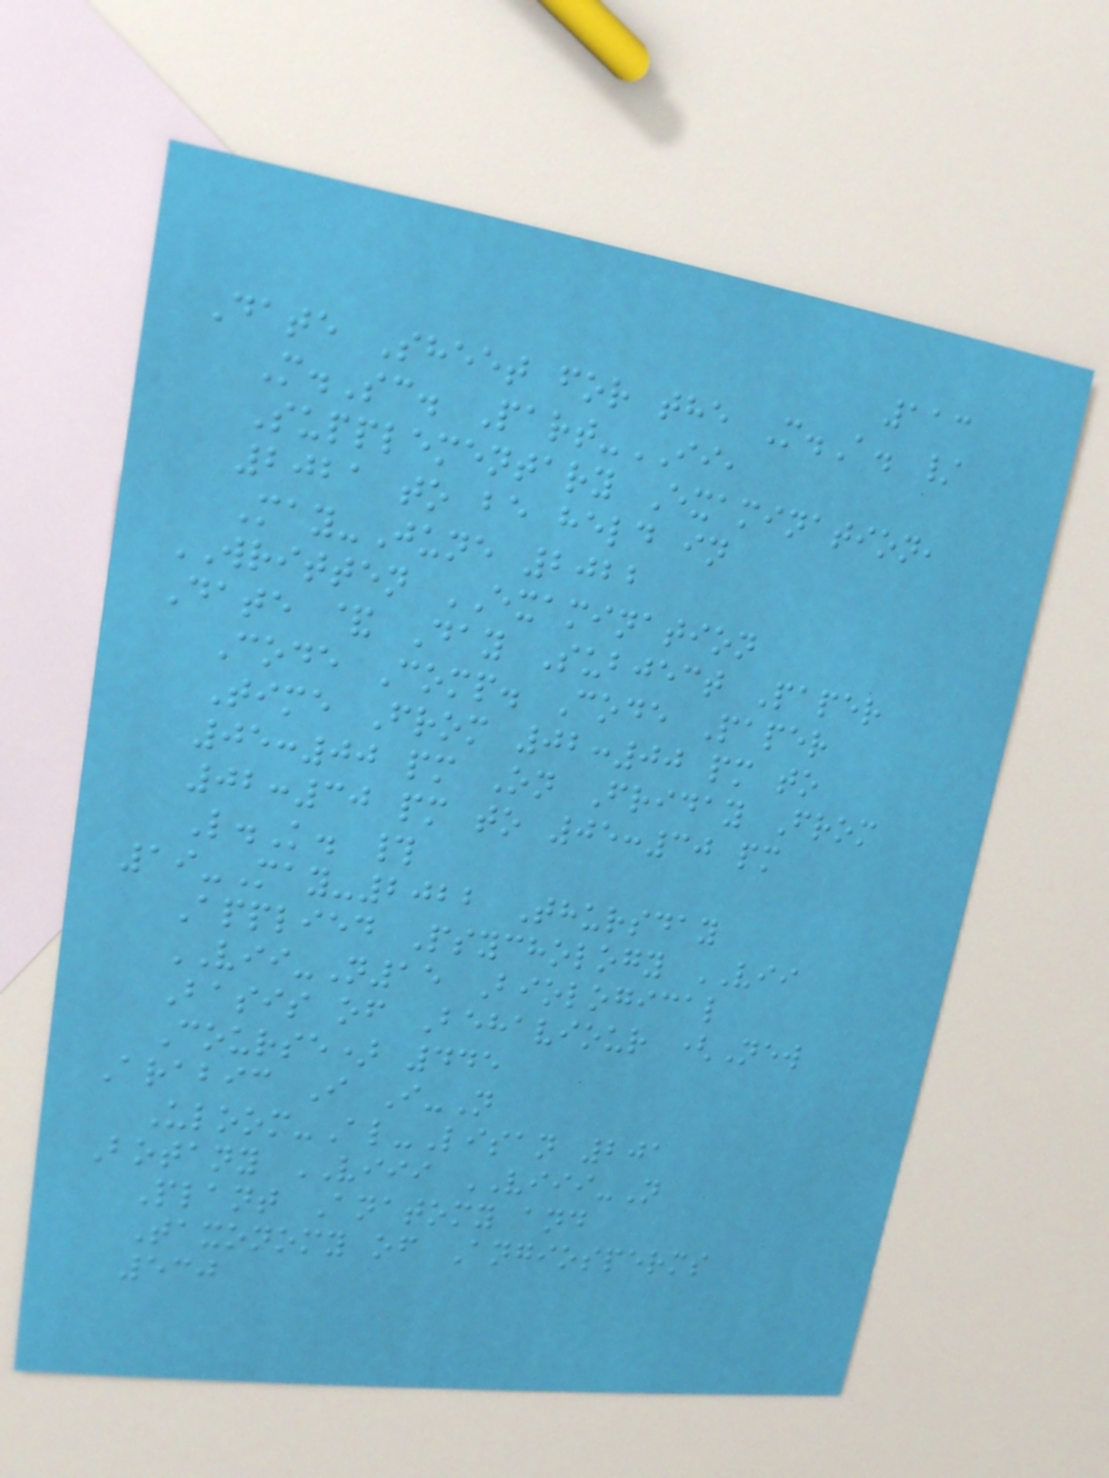113
Date Sheet for the M.A. /
M.Sc. Part-II,
Supplementary Examination,
2021 to be held in
May-June 2022
WRITTEN EXAMINATION
Date & Day Subject Paper
Code Comp. Code Paper
Time From 02:00 pm to
05:00 pm On Friday From
02:30 pm to 05:30 pm
L.K. #
19-May-2022 Thursday
Applied Psychology VII
VII-N15 Biological
Basis of Behaviour (New
Course) 445
Arabic I I-N
Uloom-Al-Lisan 201
Botany VIII VIII-N
Plant Anatomy and
Taxonomy of Angiosperms
530
